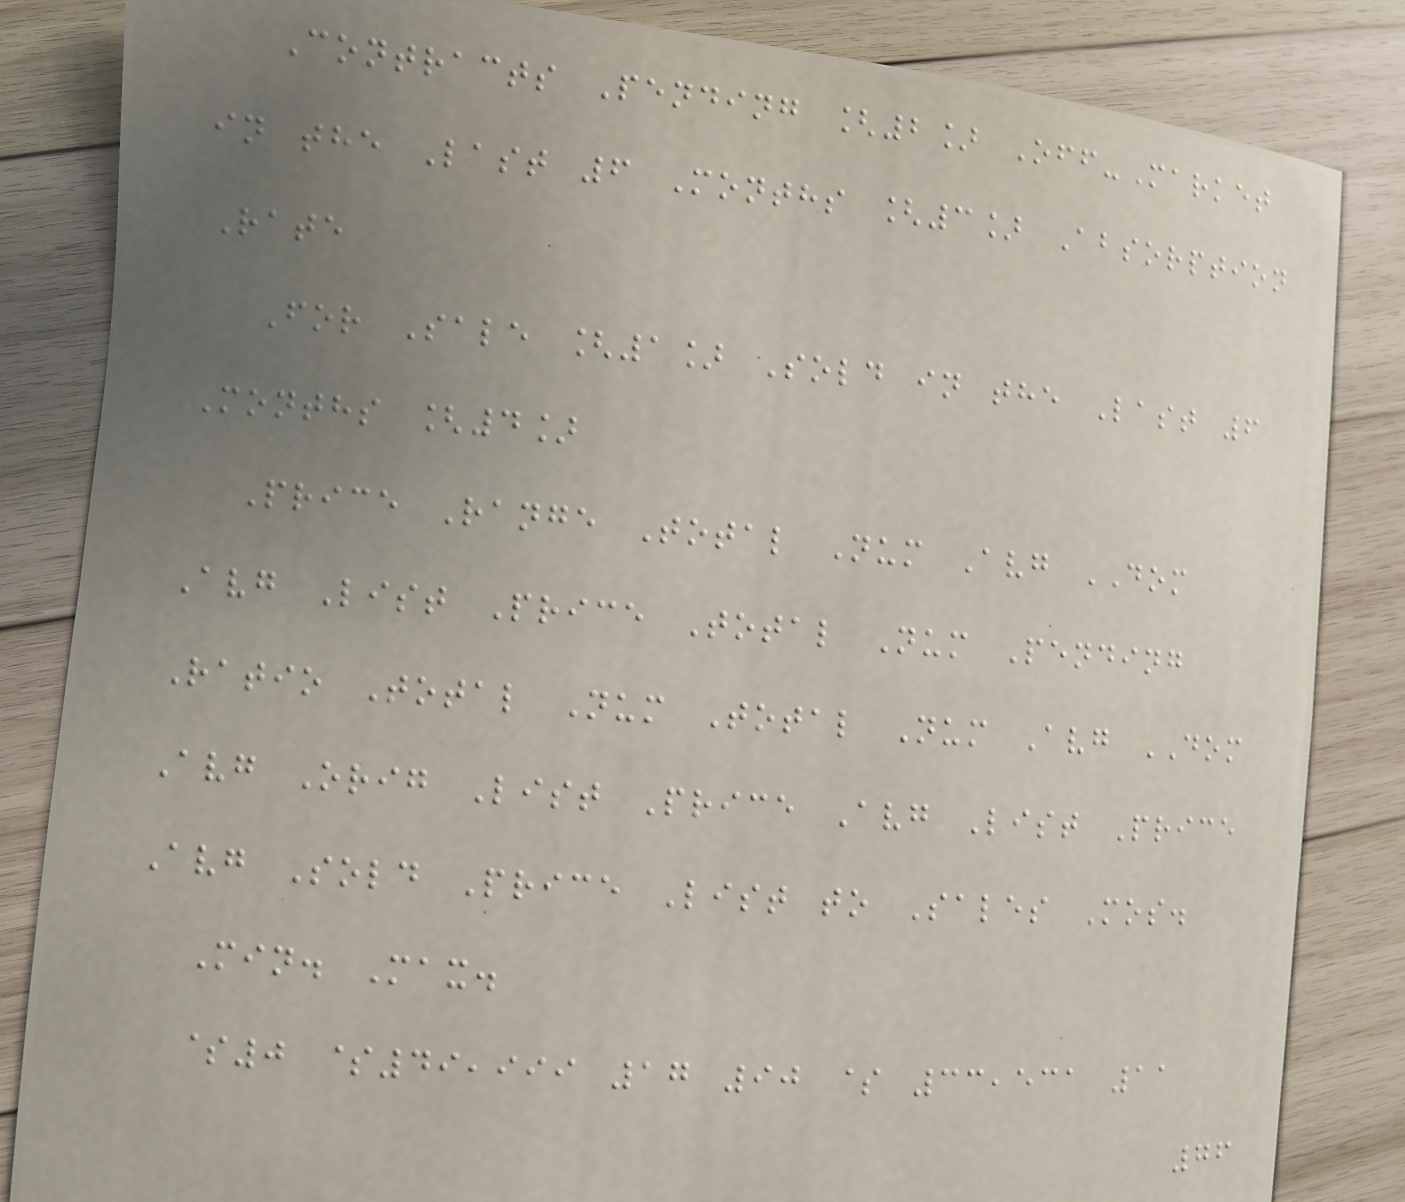Contracts Pending [2] Off-Market
in the Last 6 Months [3] Absorption
Rate
For Sale [1] Sold in the Last 6
Months [4]
Price Range Total Num Avg DOM
Avg List Price Total Num Pending
Ratio Total Num Total Num Avg DOM
Avg Orig List Price Avg List Price
Avg Sold Price List to Sales Mos.
Min. Max.
$0 $49,999 17 90 $ 33,531 11
76
